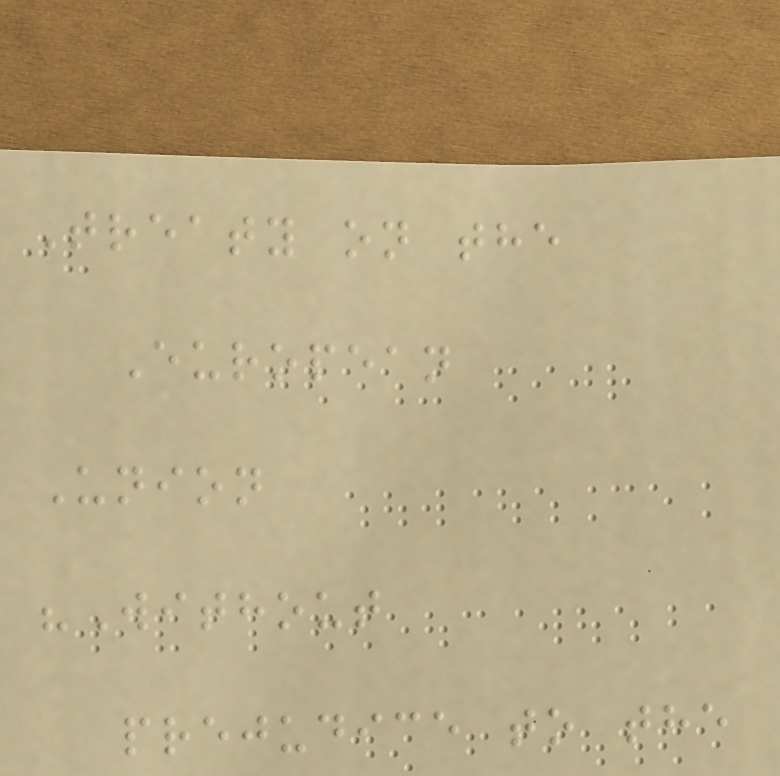Treaty on the
European
Union
"Without
prejudice to the
